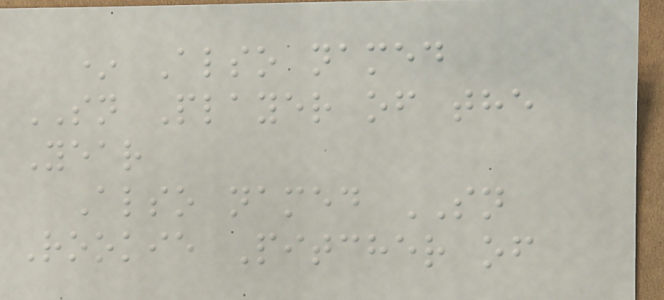* Also named
SN Player of the
Year
Also named SN
Rookie Pitcher of
